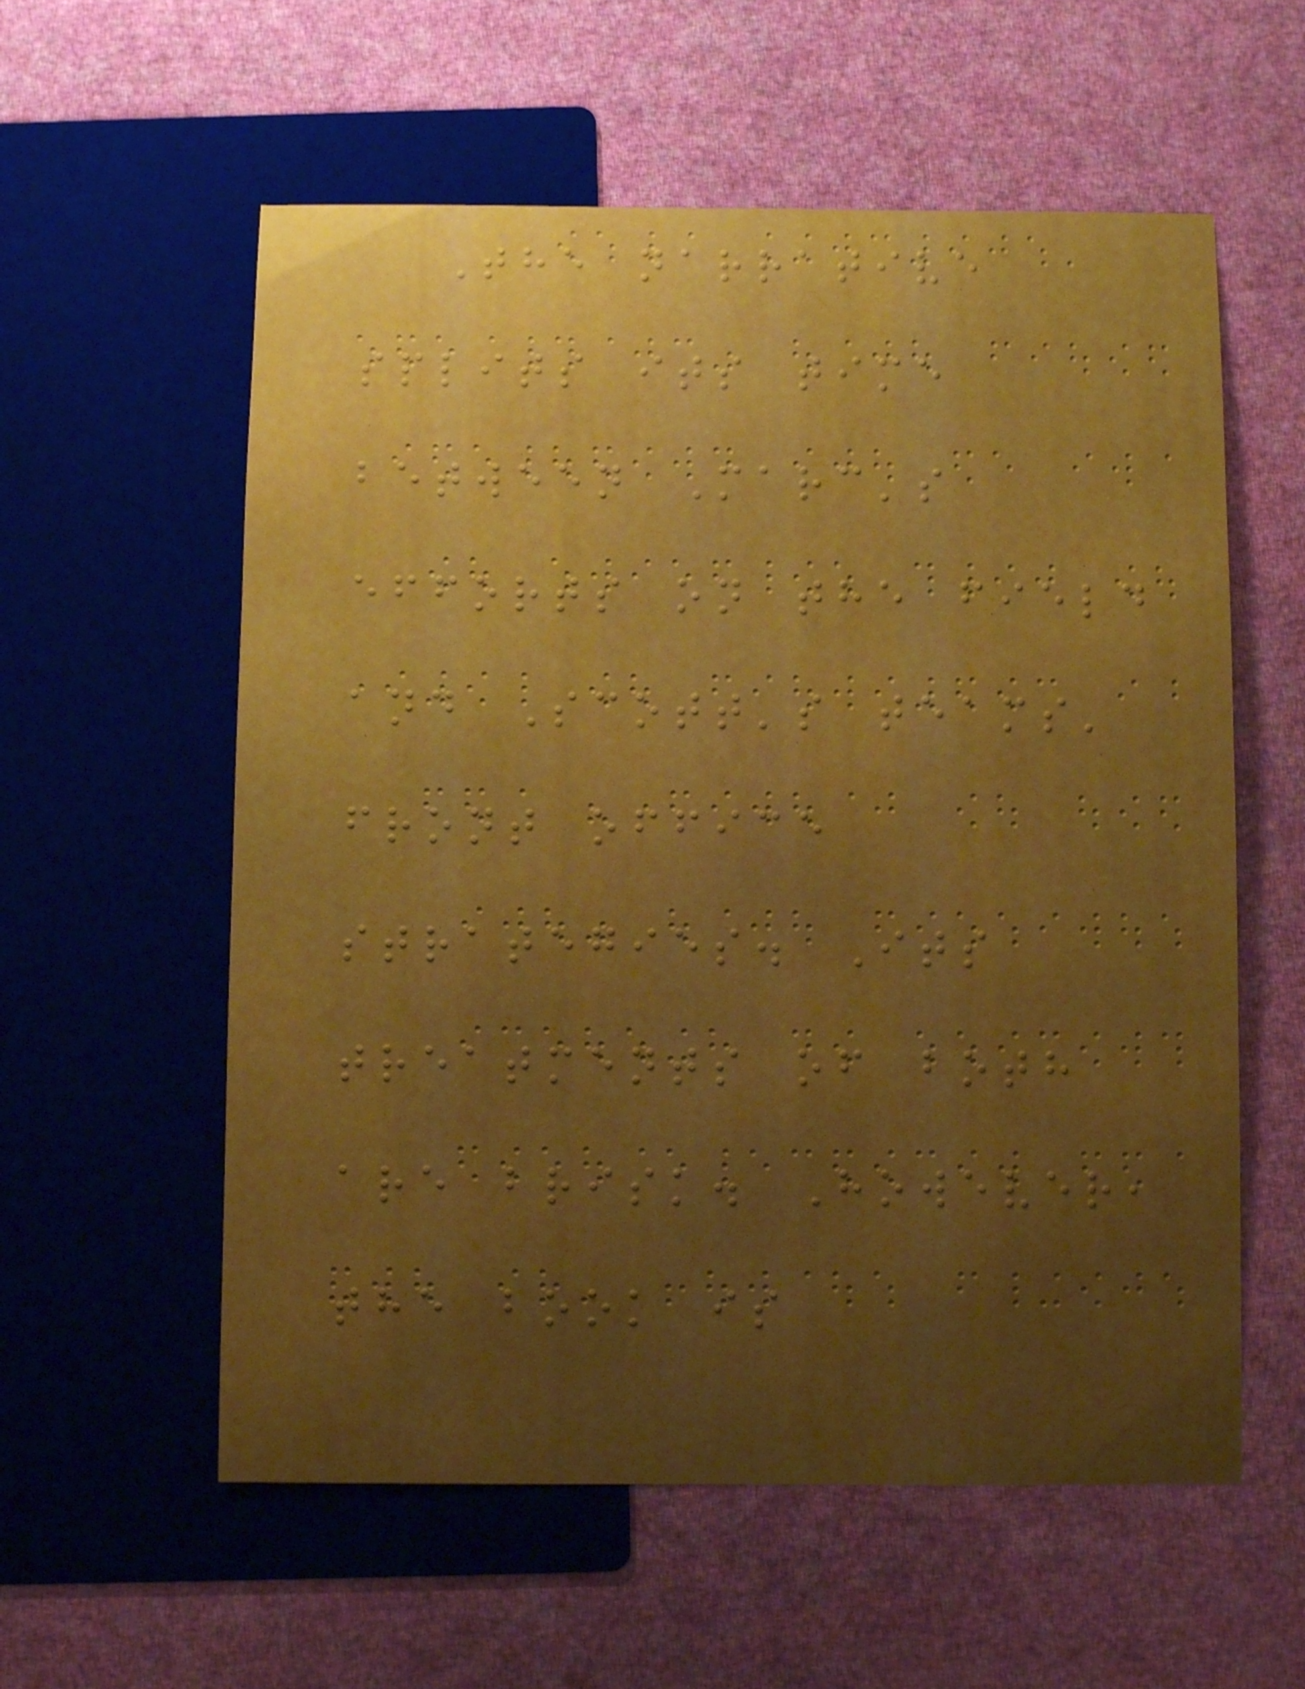The narrative
splits its time
between Marc's
efforts on the field
and Scott's teams'
front office
strategies. Its
treatments of both
are brisk. However,
the book is
